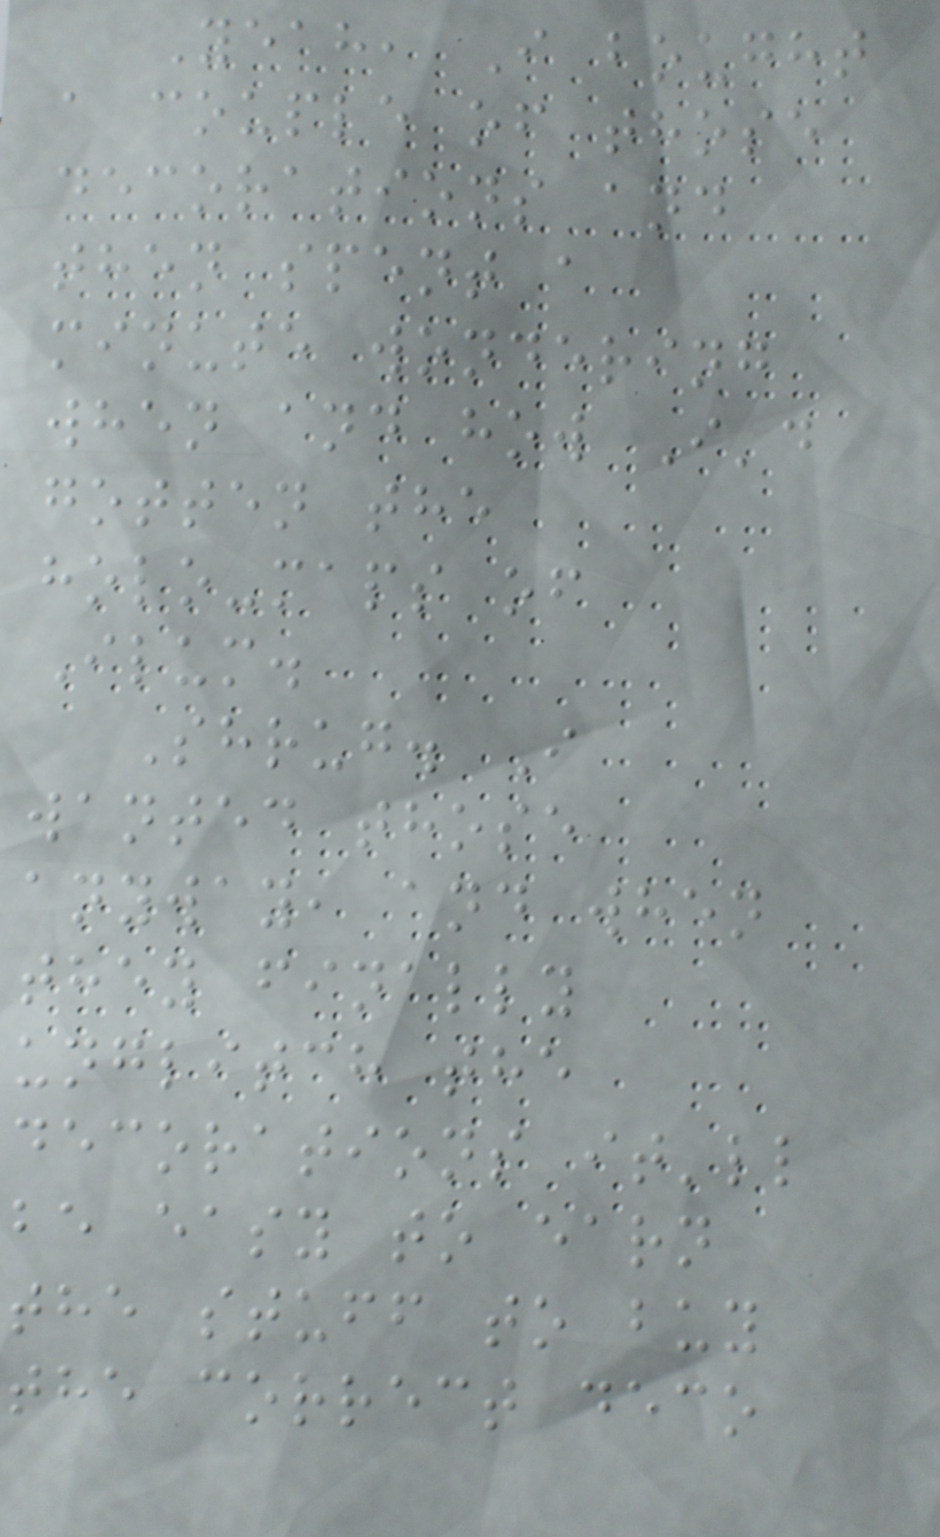Yeah, I bought
a couple of those
decorations and
then spent a
minute wondering
when and how I'd
gotten the
holo-maps of
Ilum.
Shrug. I
wanted those
anyway, and when
they finally
unglitch the
decorations it'll
be easy to earn
the stuff to buy
the correct deco
